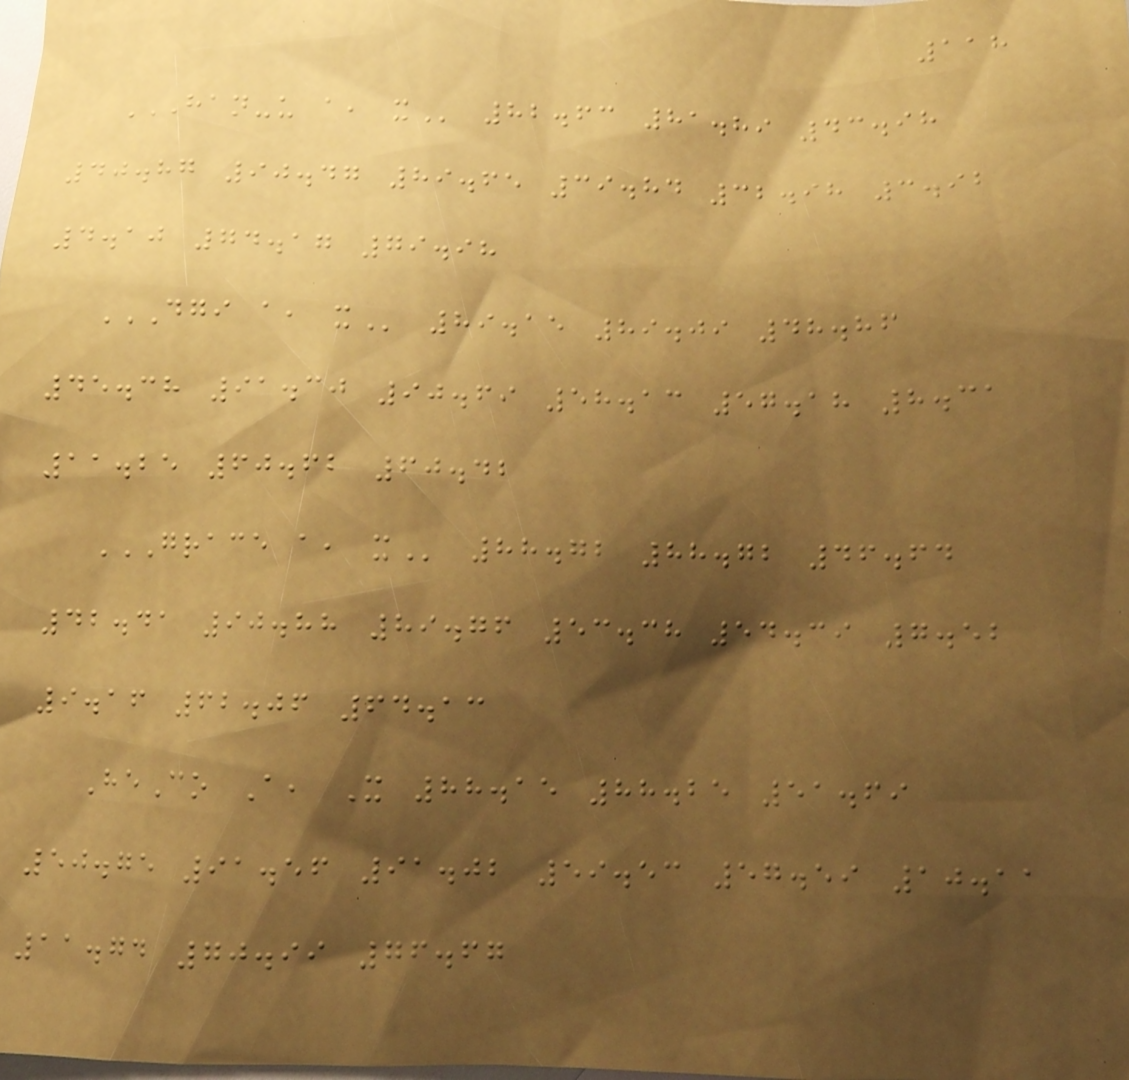118
HAN-U A, X 82.63 81.89 43.98
40.87 90.47 89.65 39.84 32.98 3.92
4.10 74.17 79.98
DGI A, X 89.15 89.09 48.86
45.38 91.30 90.69 58.13 57.18 8.31
11.25 60.62 60.42
GRACE A, X 88.72 88.72 46.64
42.41 90.88 89.76 53.38 54.39 7.52
9.16 62.06 64.13
HeCo A, X 88.15 88.25 51.69
50.75 91.56 91.02 59.53 57.59 10.11
11.74 70.99 76.67
